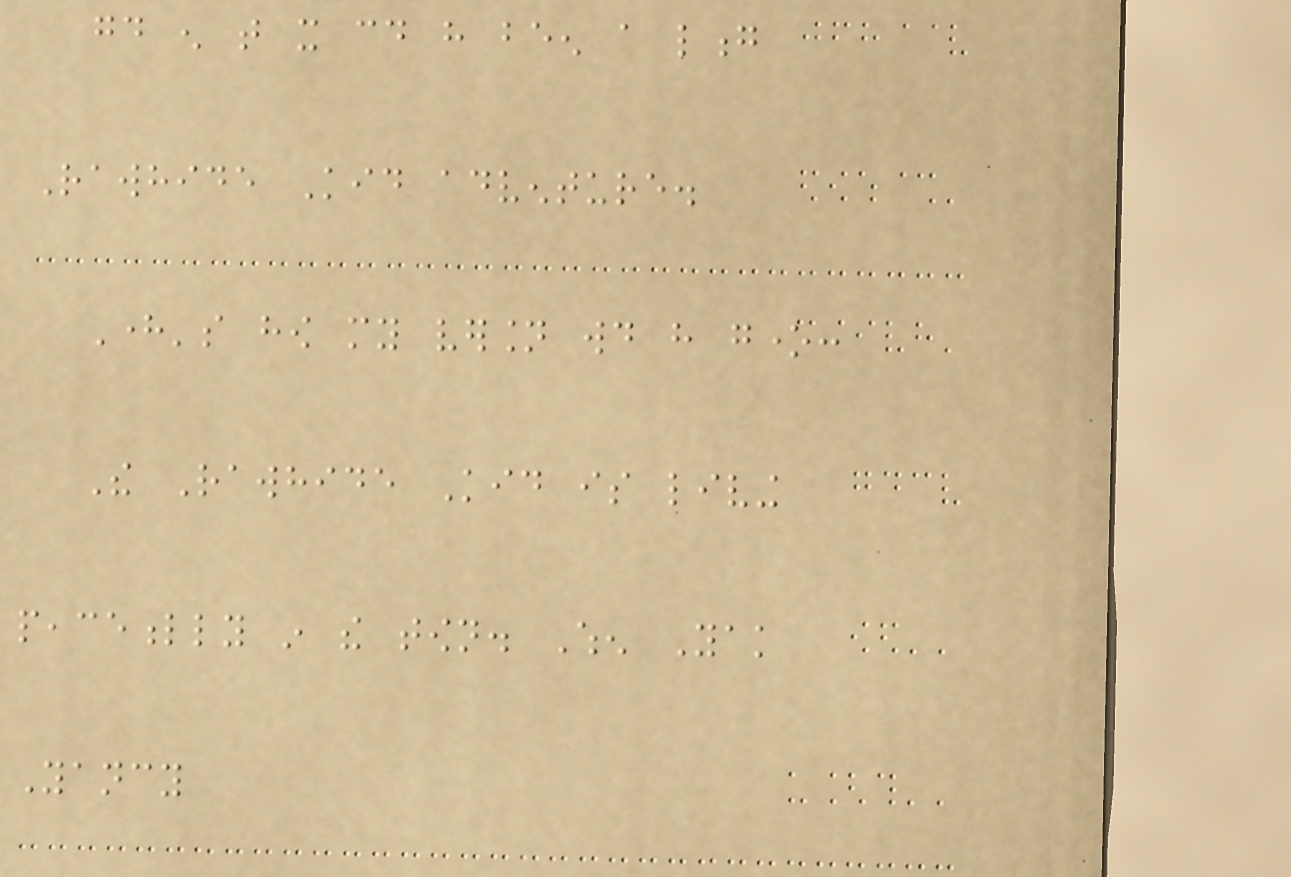good enough that it could have been a long
Rawhide Kid adventure.
Here's how my version would have gone:
The Rawhide Kid is living
peacefully in the town. When Yak
Yancy
